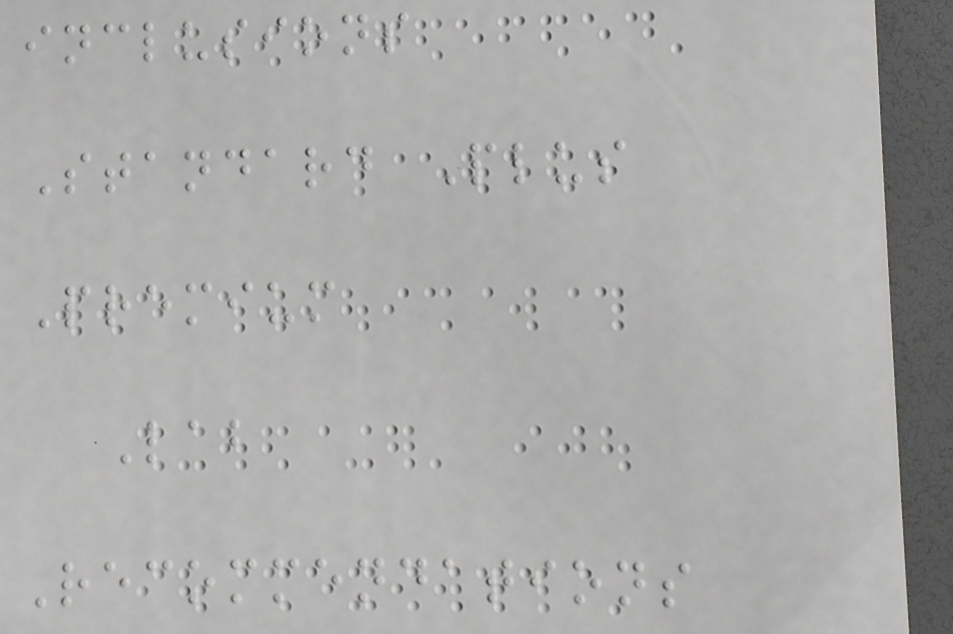inclusions
Standard Plus
Premium
Lab
Recommendations
